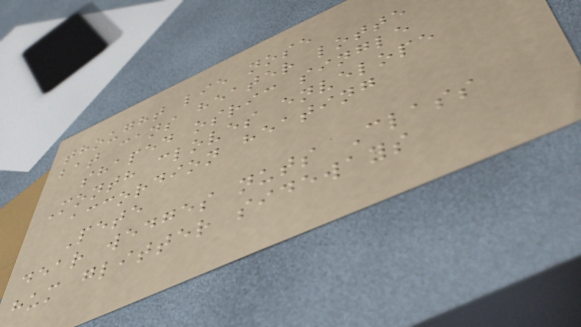thought lie nose
bat cans heater lotte
shaped osric single
Month cloves envelope
accordion heating
Pete
dear wedges nuts Class
hum glitter sideways
